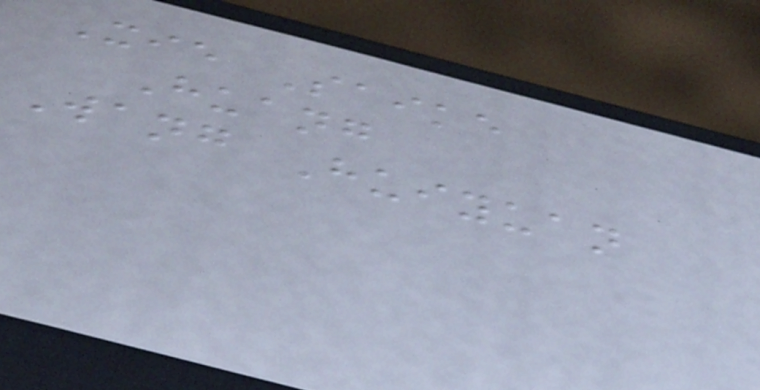Xie Saike
Huang
Wang Huiyuan
